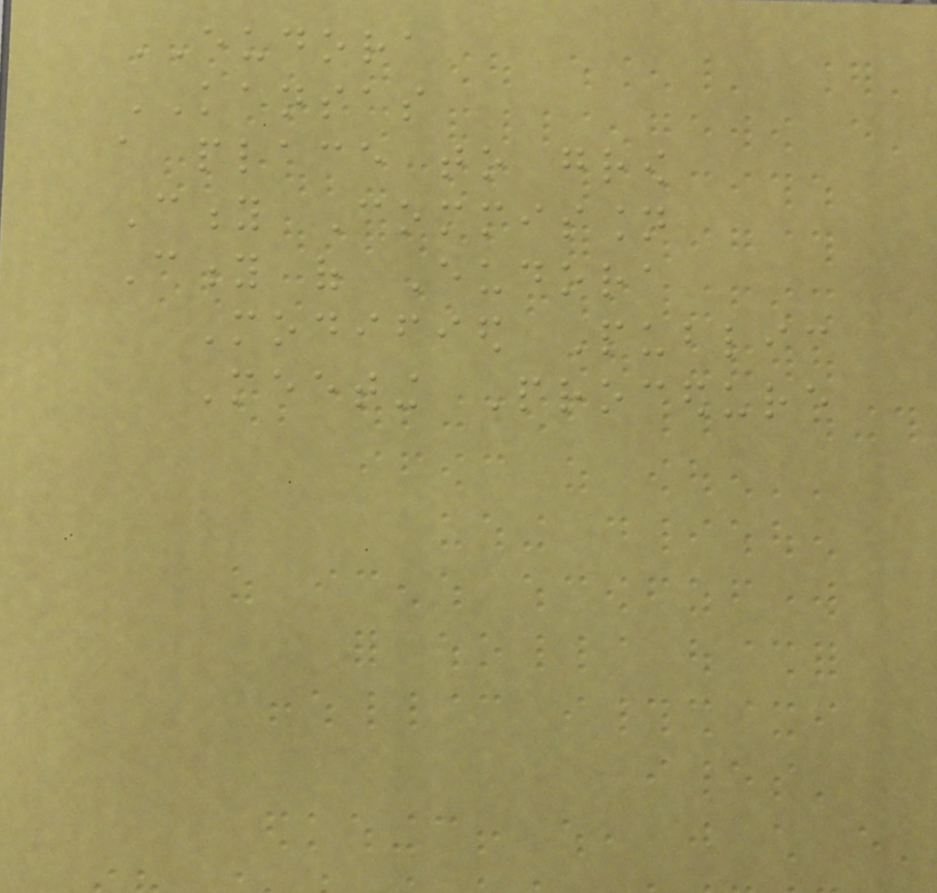EUDORA
KANSAS
a place to grow
City Commission
City of Eudora
Modified Public
Meeting Procedure
